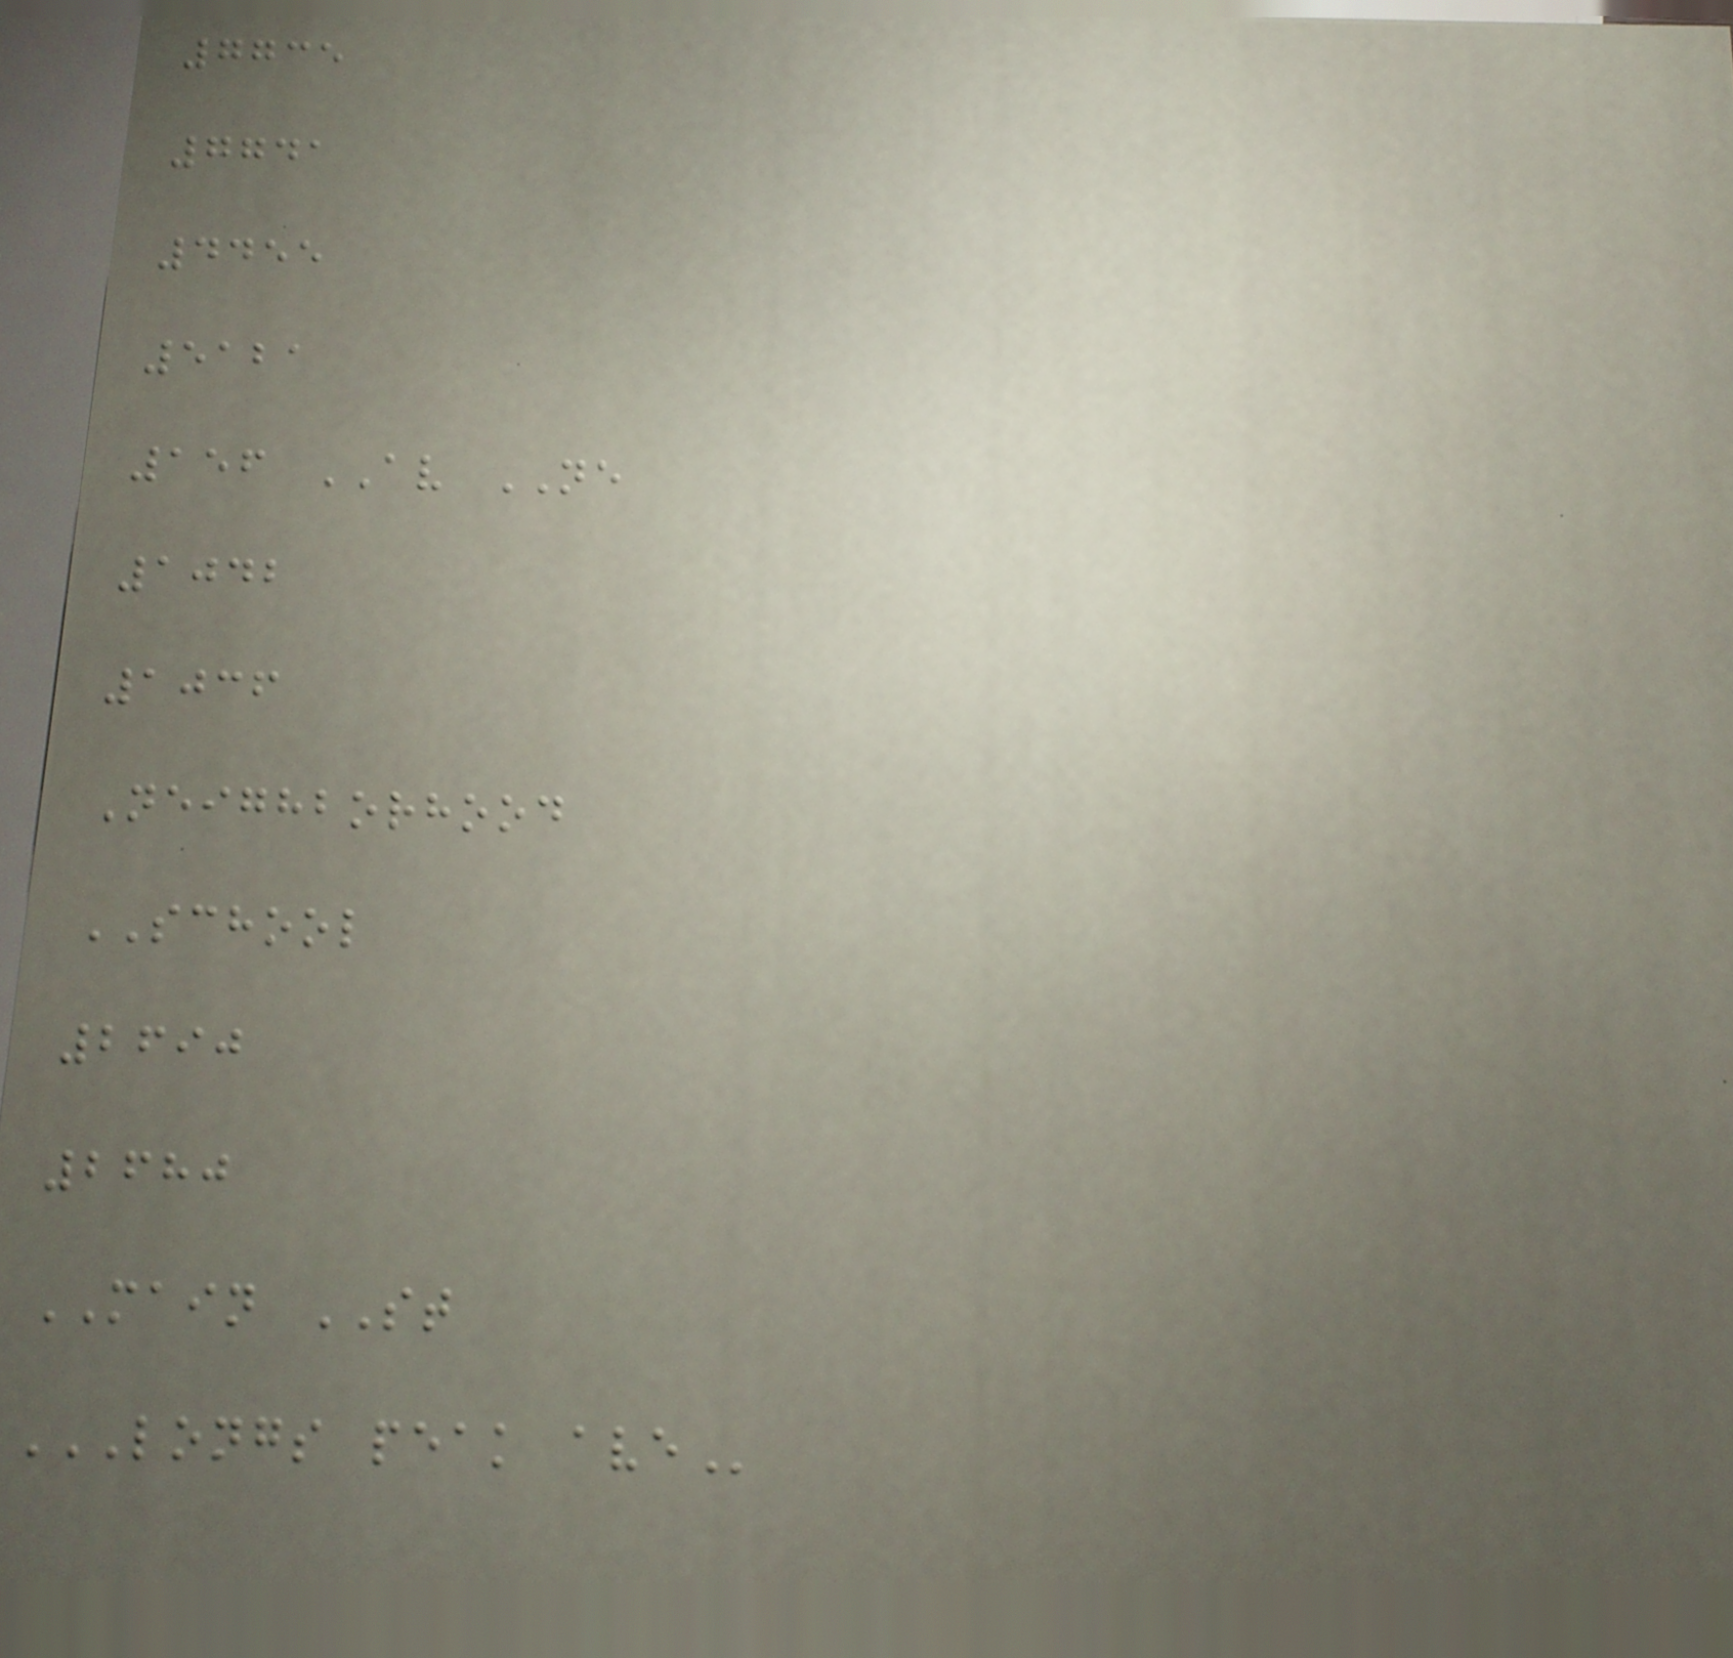7735
7741
4455
5121
156 AV NE
1042
1036
Neighborhood
SCHOOL
2690
2680
MAIN ST
LONGS PEAK AVE
